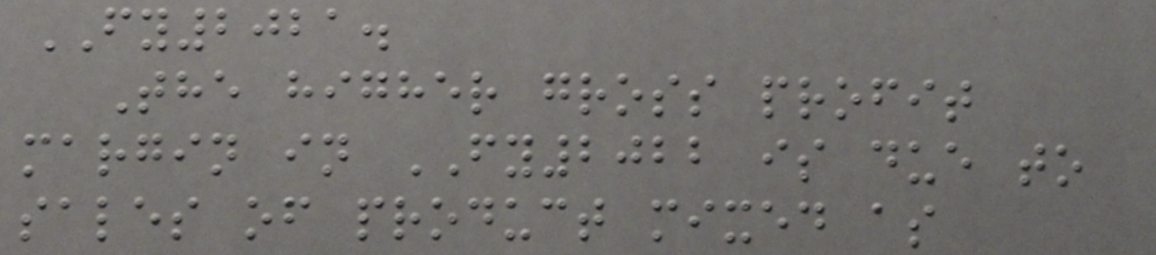FY2021.
The higher gross profit
margin in FY2022 is due to
sales of product mixed as
